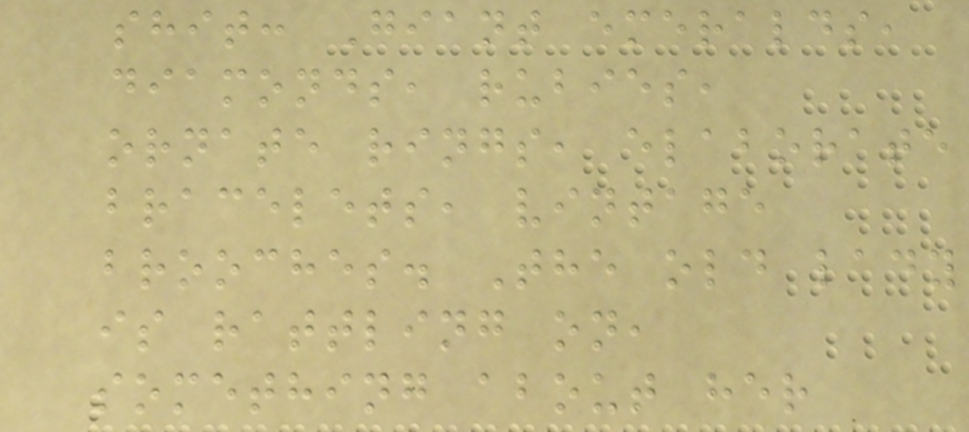shit: Giant emeralds,
diamonds, rubies,
ornate rings, elaborate
bracelets, vintage
brooches. The old lady
is rattling on,
something about her
